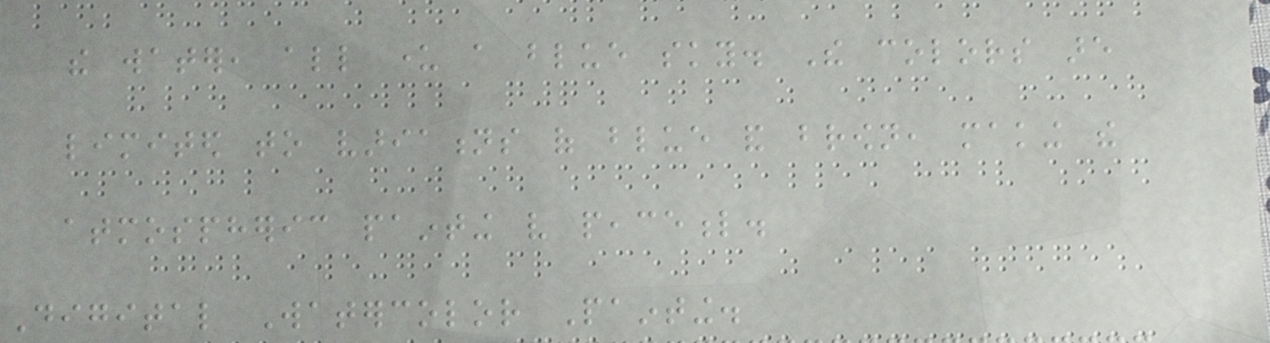the water, all under a blue sky. The colors are
limited to variations of blue and brown, making the
atmospheric painting very peaceful.
Digital Watercolor Painting.
